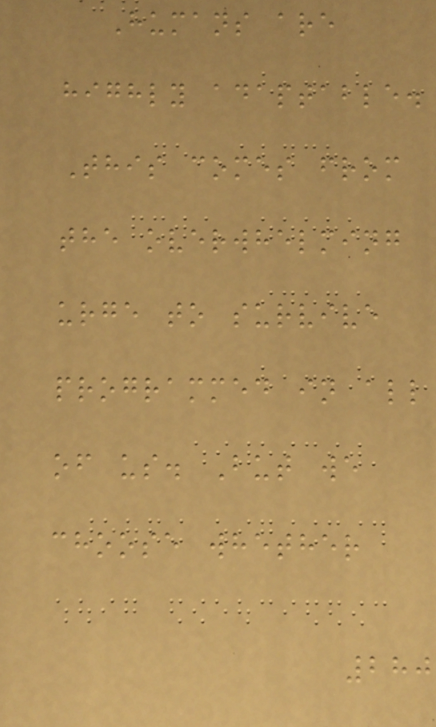Humans are
highly adaptable.
This comes from
the overwhelming
urge to survive
programmed in all
of us. But we
choose whether
280
